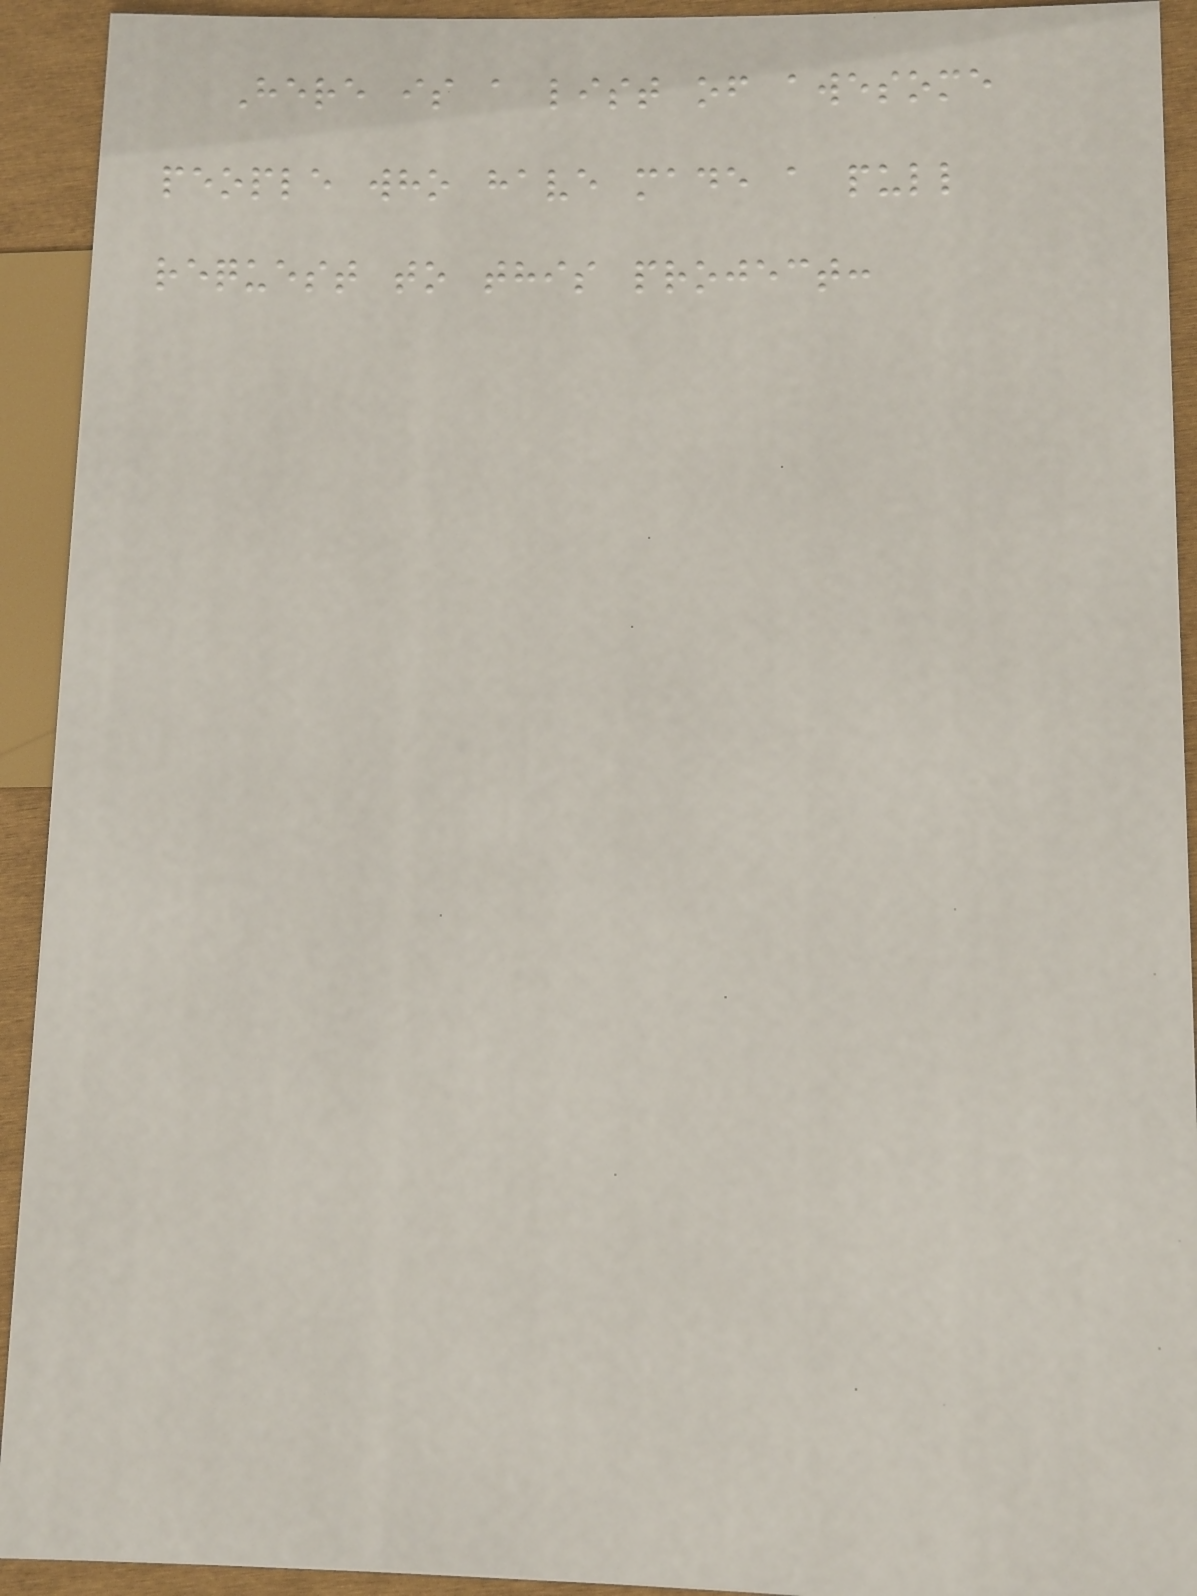Here is a list of awesome
people who have made a pull
request to this project:
